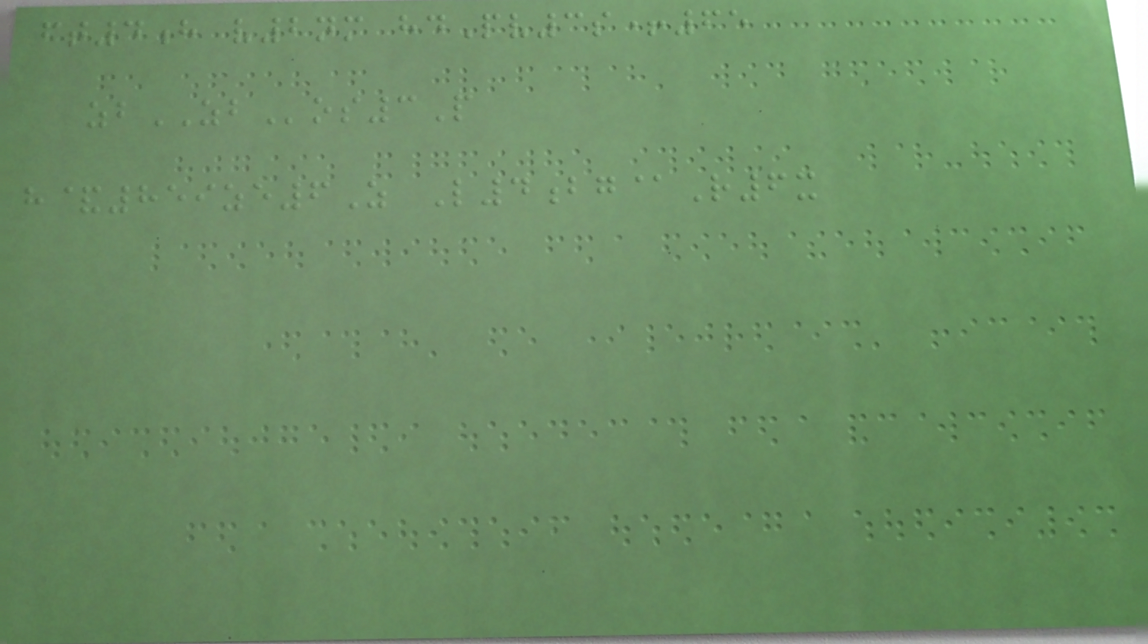ft4h v2nm hdPv3s+65
zbZBos3P
h&859ze6Z L4bg@R6x
